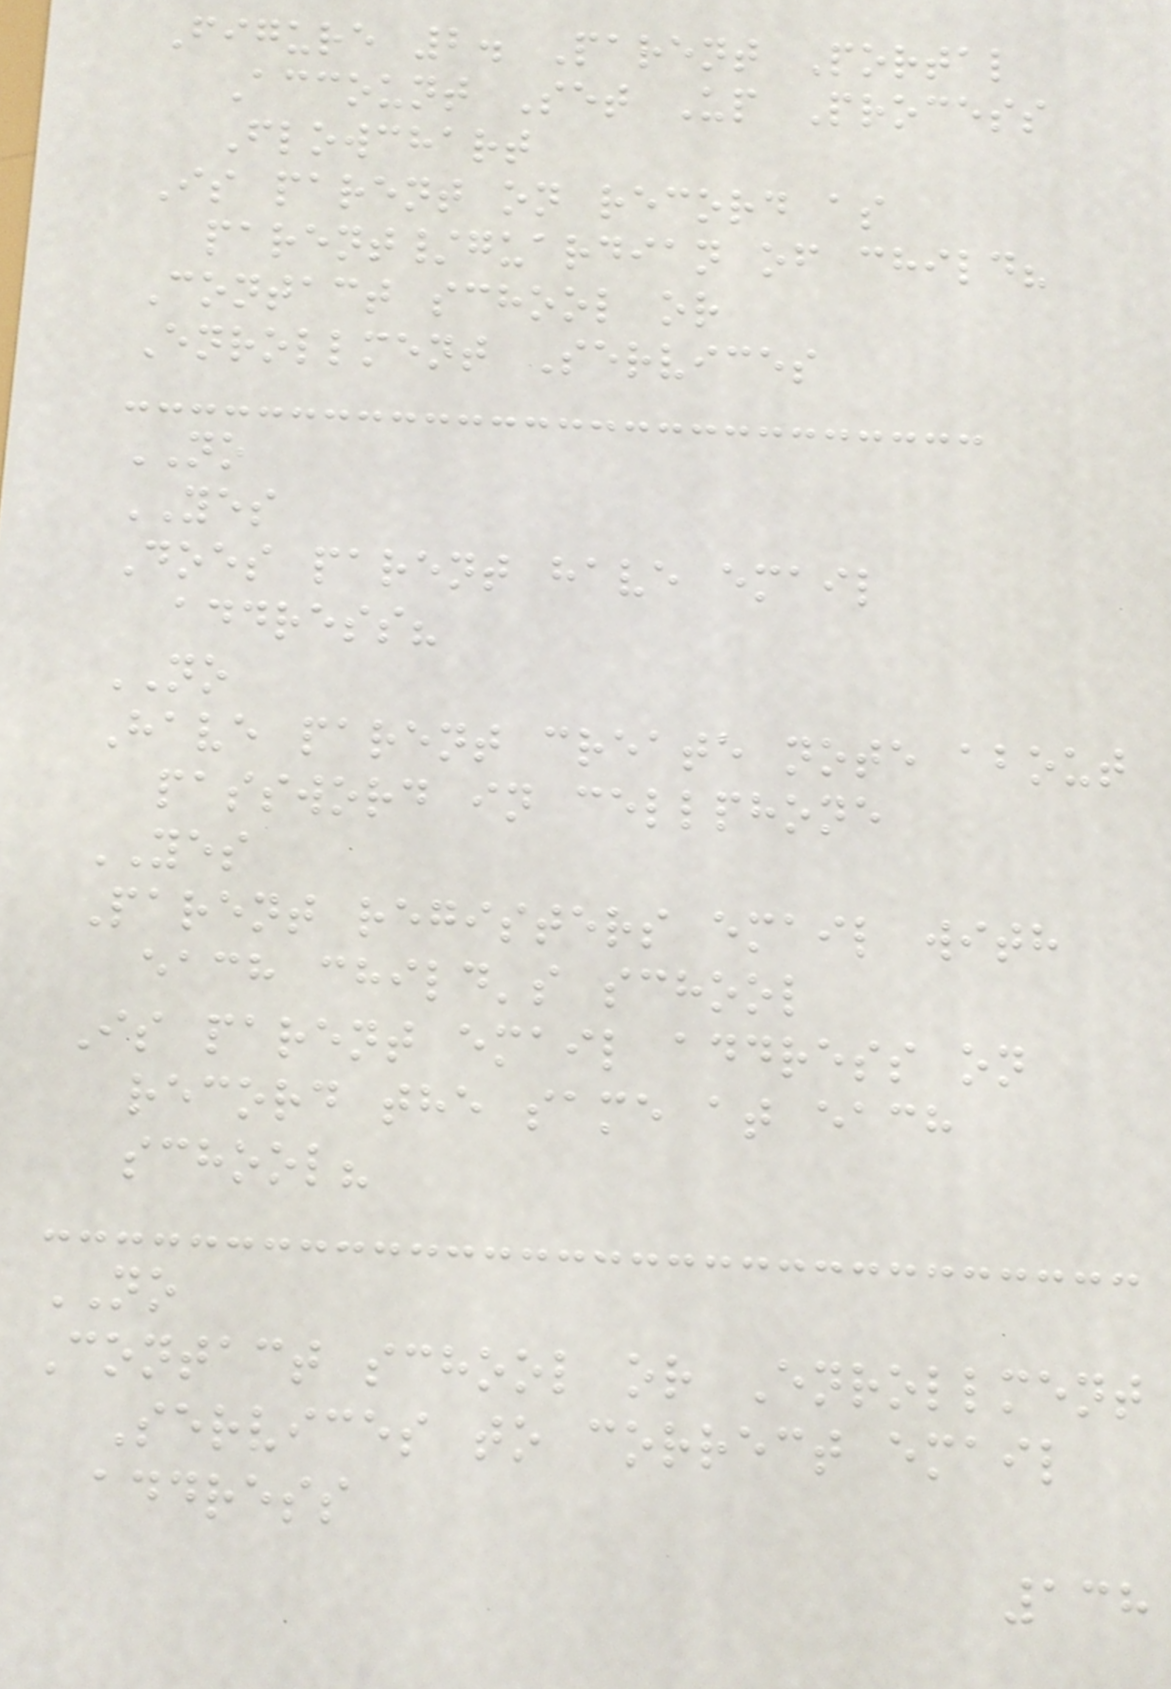Figure 2. Parent Portal
Account Set Up Process
Flowchart
Is parent on record as
parent/guardian of child?
Contact school or
Enrollment Services
NO
YES
Does parent have email
address?
NO
Have parent create note about
password in cellphone
YES
Parent registers email with
each child's school
Is parent email address on
record the same at each
school?
NO
Contact school or Enrollment
Services to correct email
address
138
